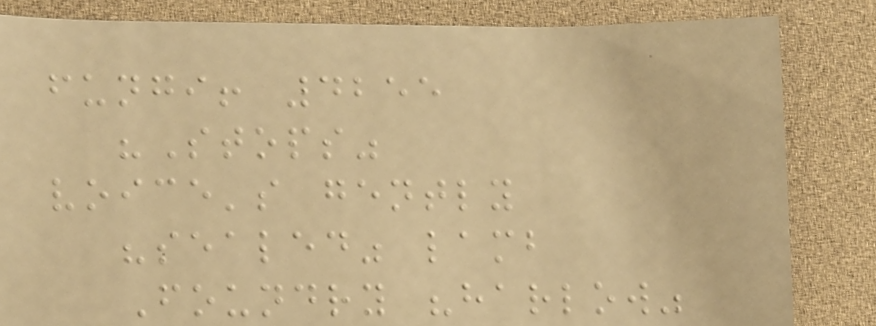fungi! 4255
"Stops"
voice's gently
"sealed" lamb
Foundry "harlow"
